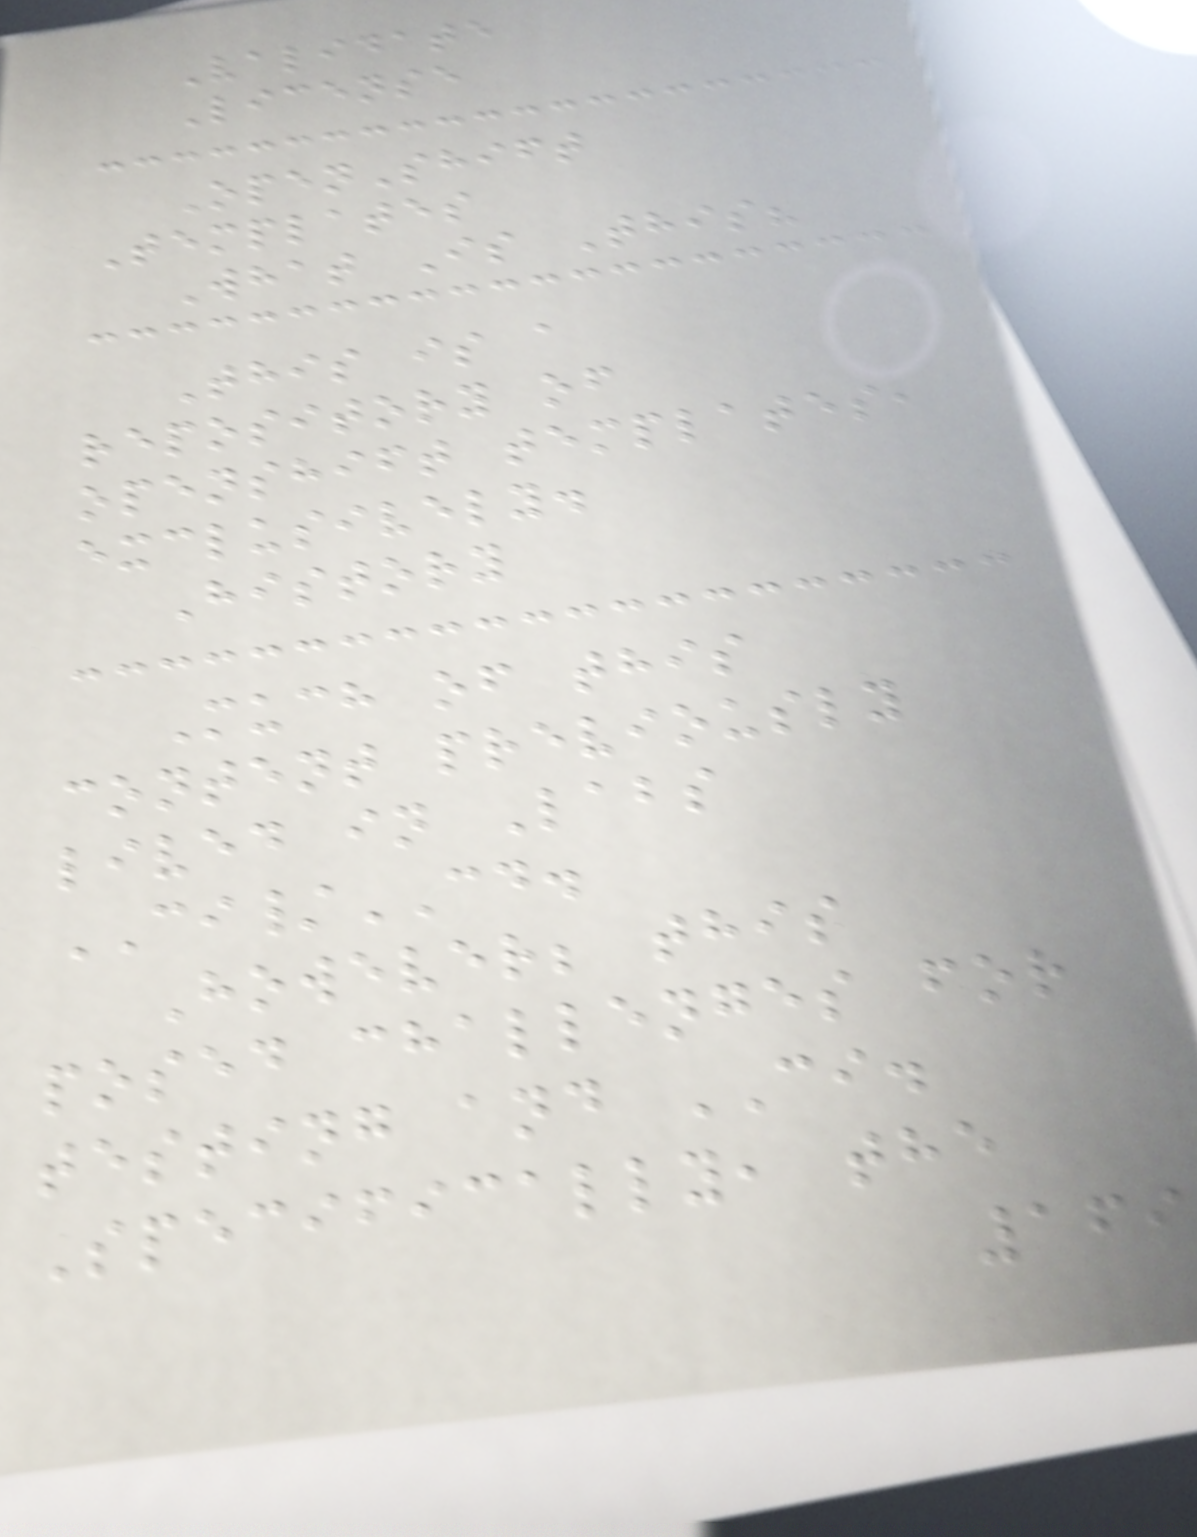Validate
License
OpenShift
Templates
What Is This?
This is a
repository of
openshift templates,
exclusively.
History
Much of this
content previously
lived in Labs
CI/CD.
However; this
posed challenges for
testing and CI.
Specifically, the
169
